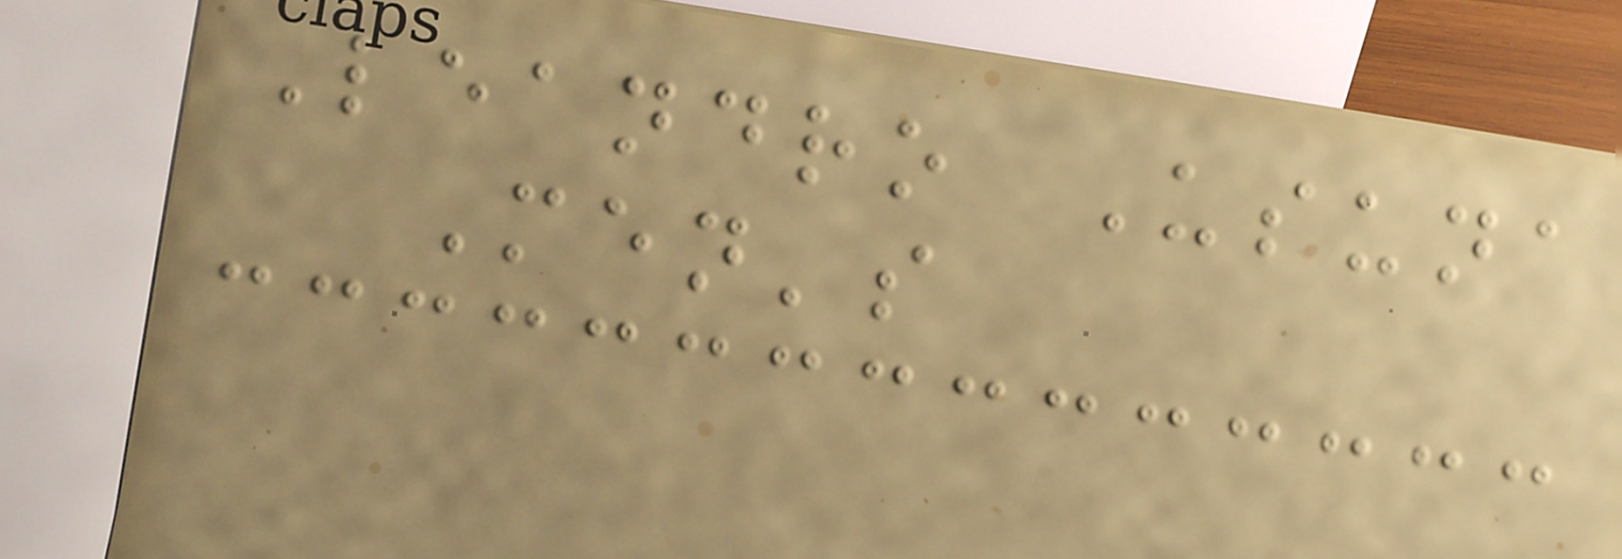Leandro Usuna
Men's
